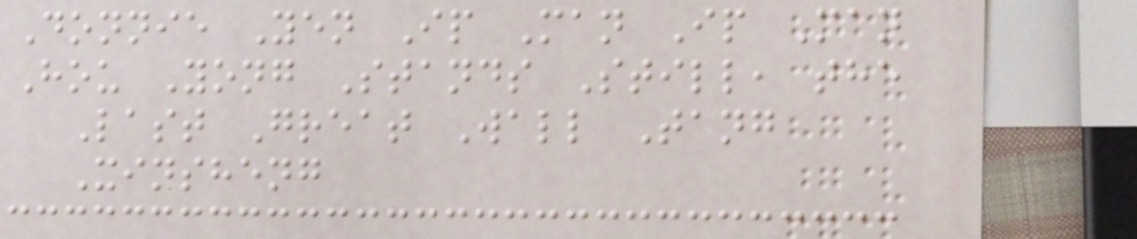Donnie Yen Ip Man Ip Man
Hou Yong Stands Still, the
Last Great Wall Tang
Xinsheng
